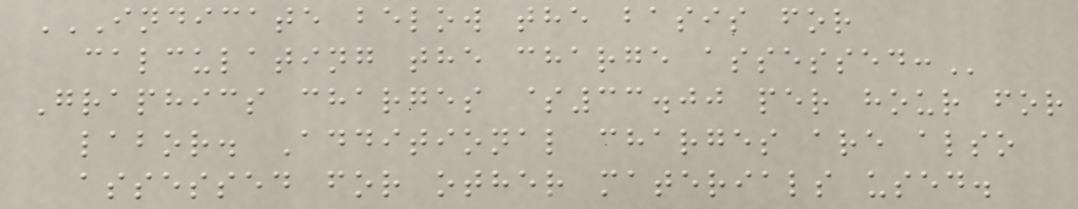INDICATE BELOW THE BASIS FOR
CALCULATING THE CHARGE ASSESSED:
Graphics charges $33.00 per hour for
labor. Additional charges are also
assessed for other materials used.
